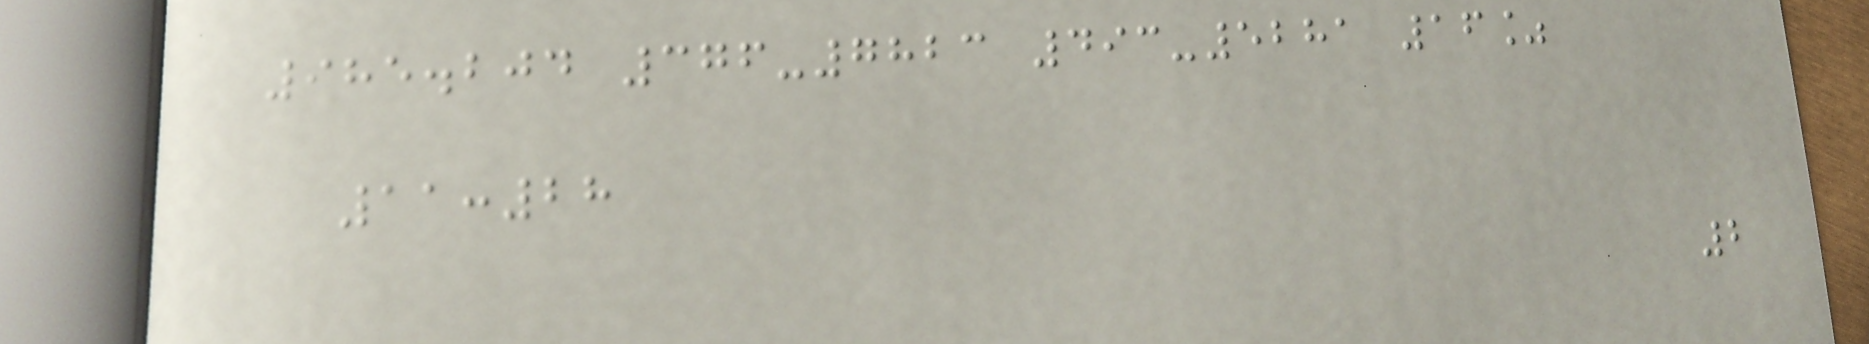985.204 376-7823 493-5281 16%
11:28
2
